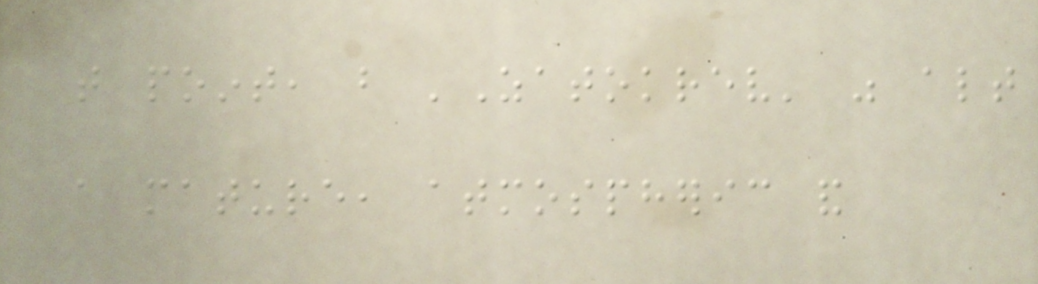that point, but 'Zatokrev' was altogether
a mature, atmospheric and
